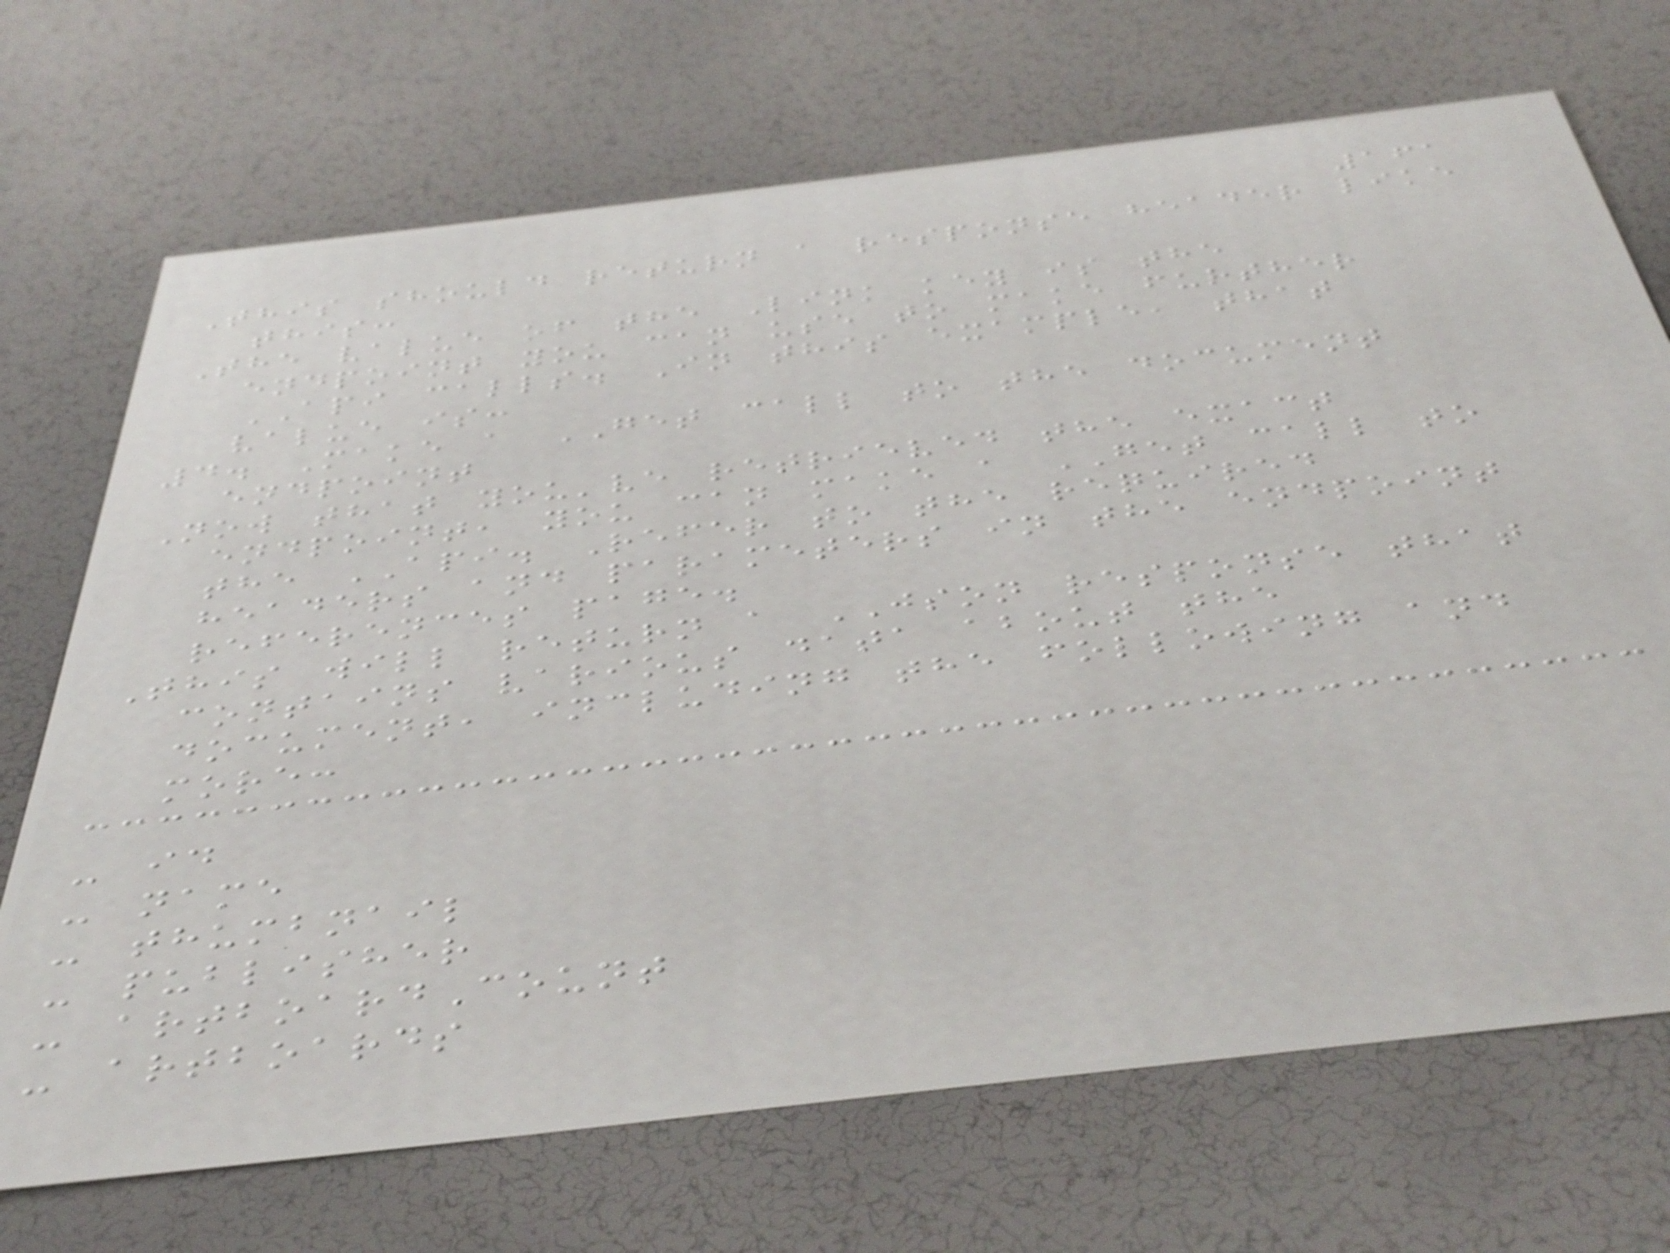161
This should return a response header like
this:
The value of the Link key is the
endpoint you can use to make further
API calls. In this example, that
value is:
4. Make a GET call to the document
endpoint
Now that you've retrieved the exact
endpoint, you can make a GET call to
the API. Refer to the required
headers and parameters in the endpoint
references page.
This will return a JSON response that
contains various data about the
document, including the following and
more:
- id
- name
- thumbnail
- publisher
- artboardCount
- artboards
